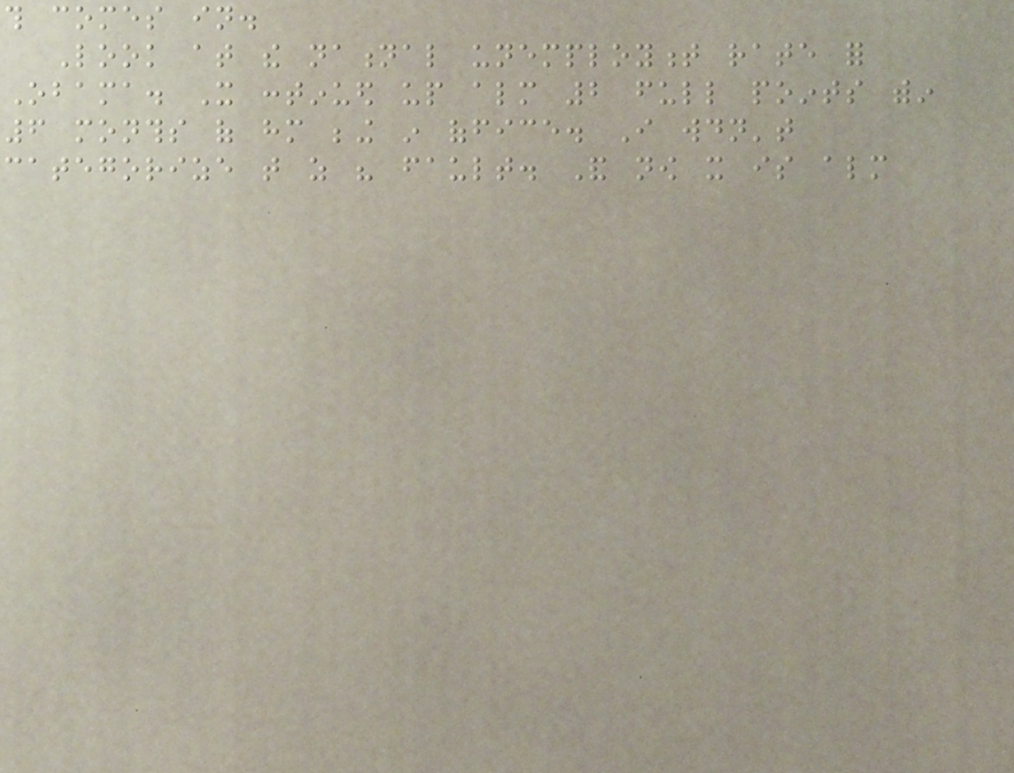this comes in.
Look at the national unemployment rate for
Obama. It continued up almost 2 full points within
6 months of him being in office. I wouldn't
categorize that as his fault. And now it is almost
